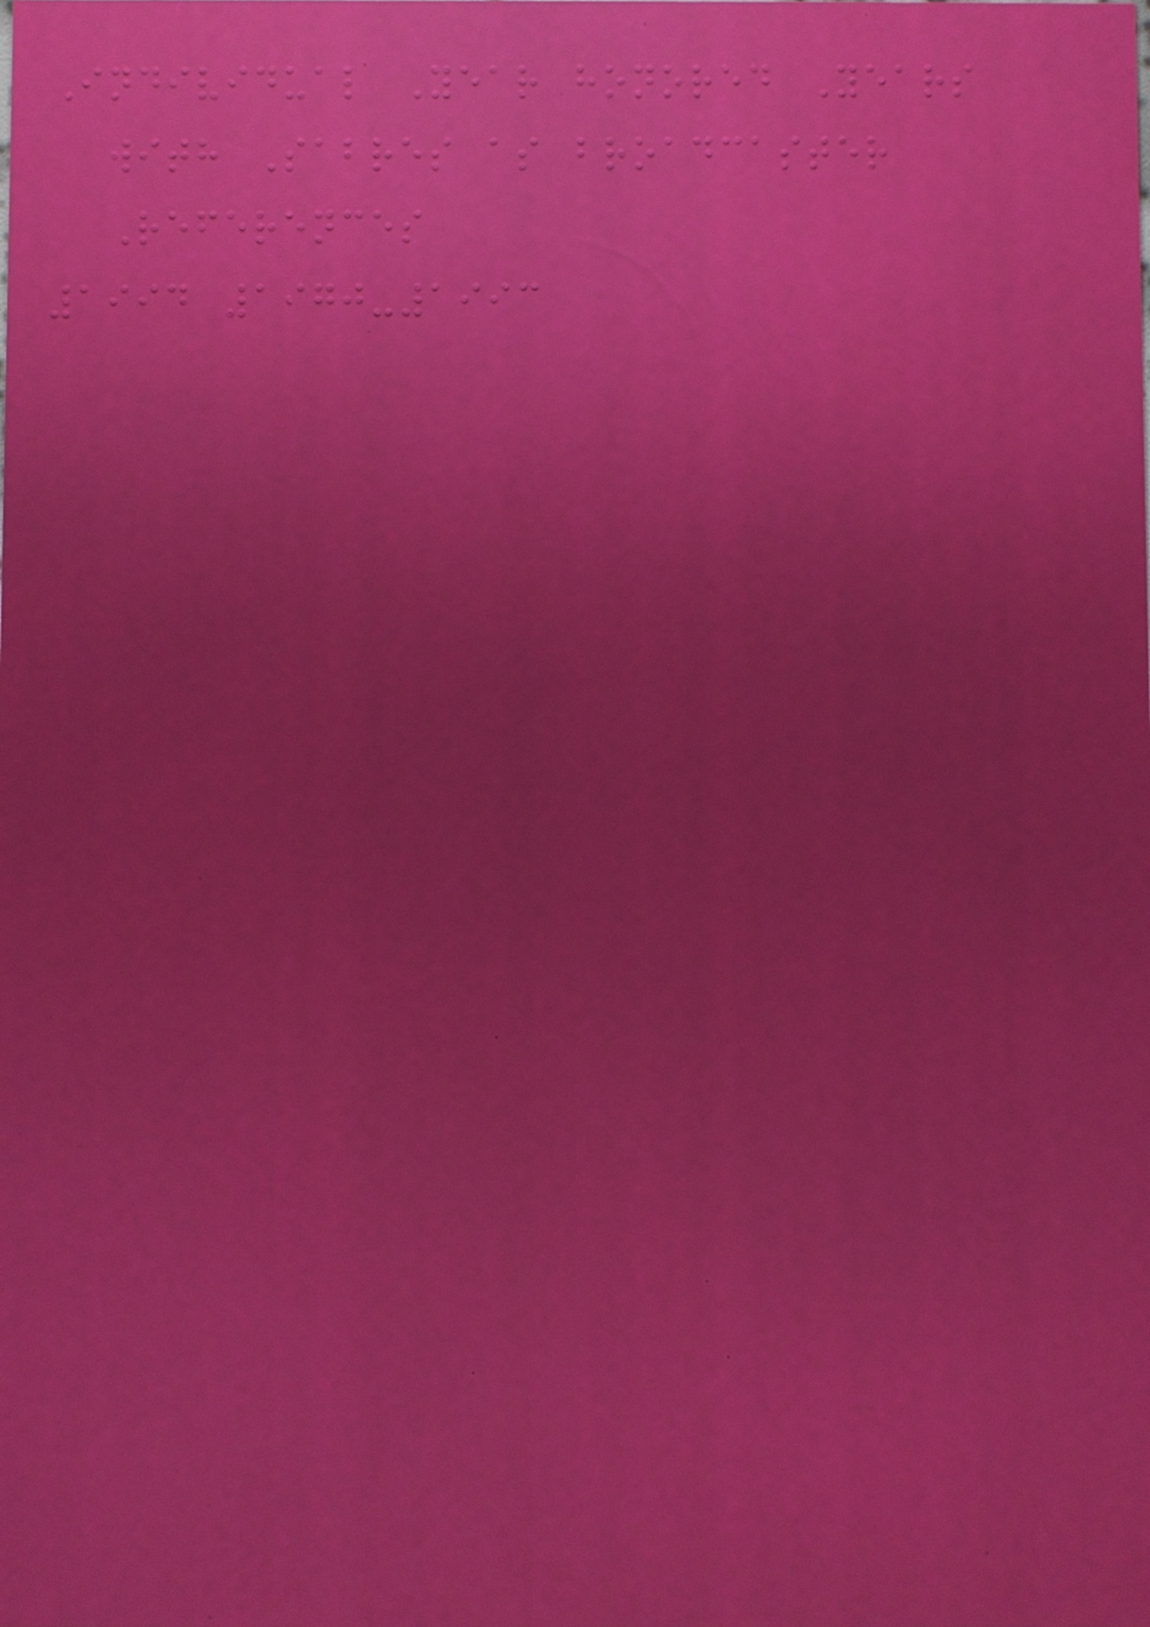Individual Year honored Years
with Sabres as broadcaster
References
1994 1970-1993
